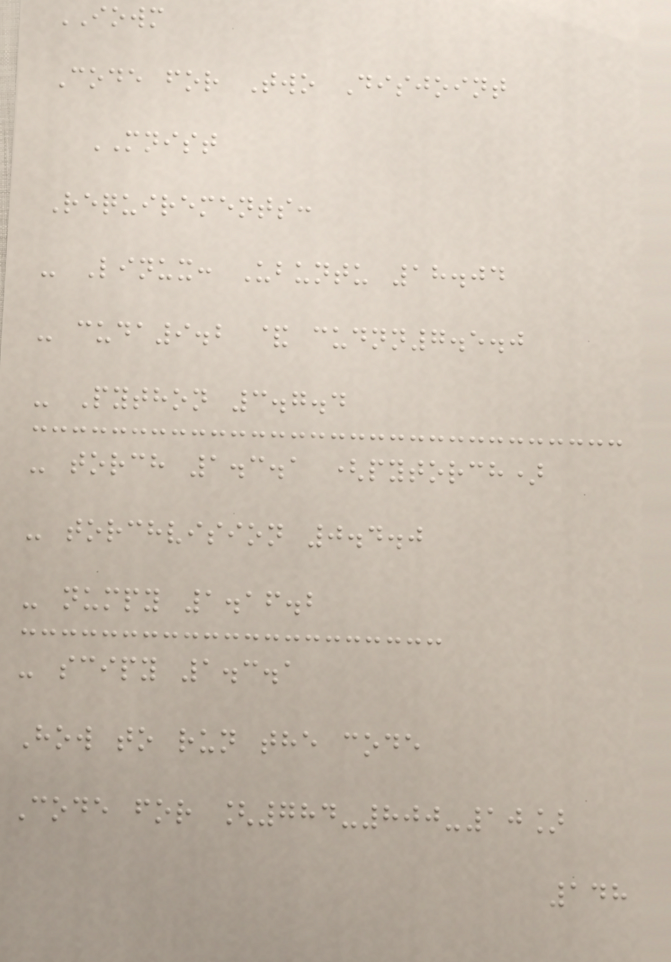IOWM
Code for Two Disjoint
MNIST
Requirements:
- Linux: Ubuntu 18.04
- cuda9.2 & cudnn7.5.0
- Python 3.7.4
- torch 1.3.1 (pytorch)
- torchvision 0.4.0
- numpy 1.16.2
- scipy 1.3.1
How to run the code
Code for [784-800-10]
148
